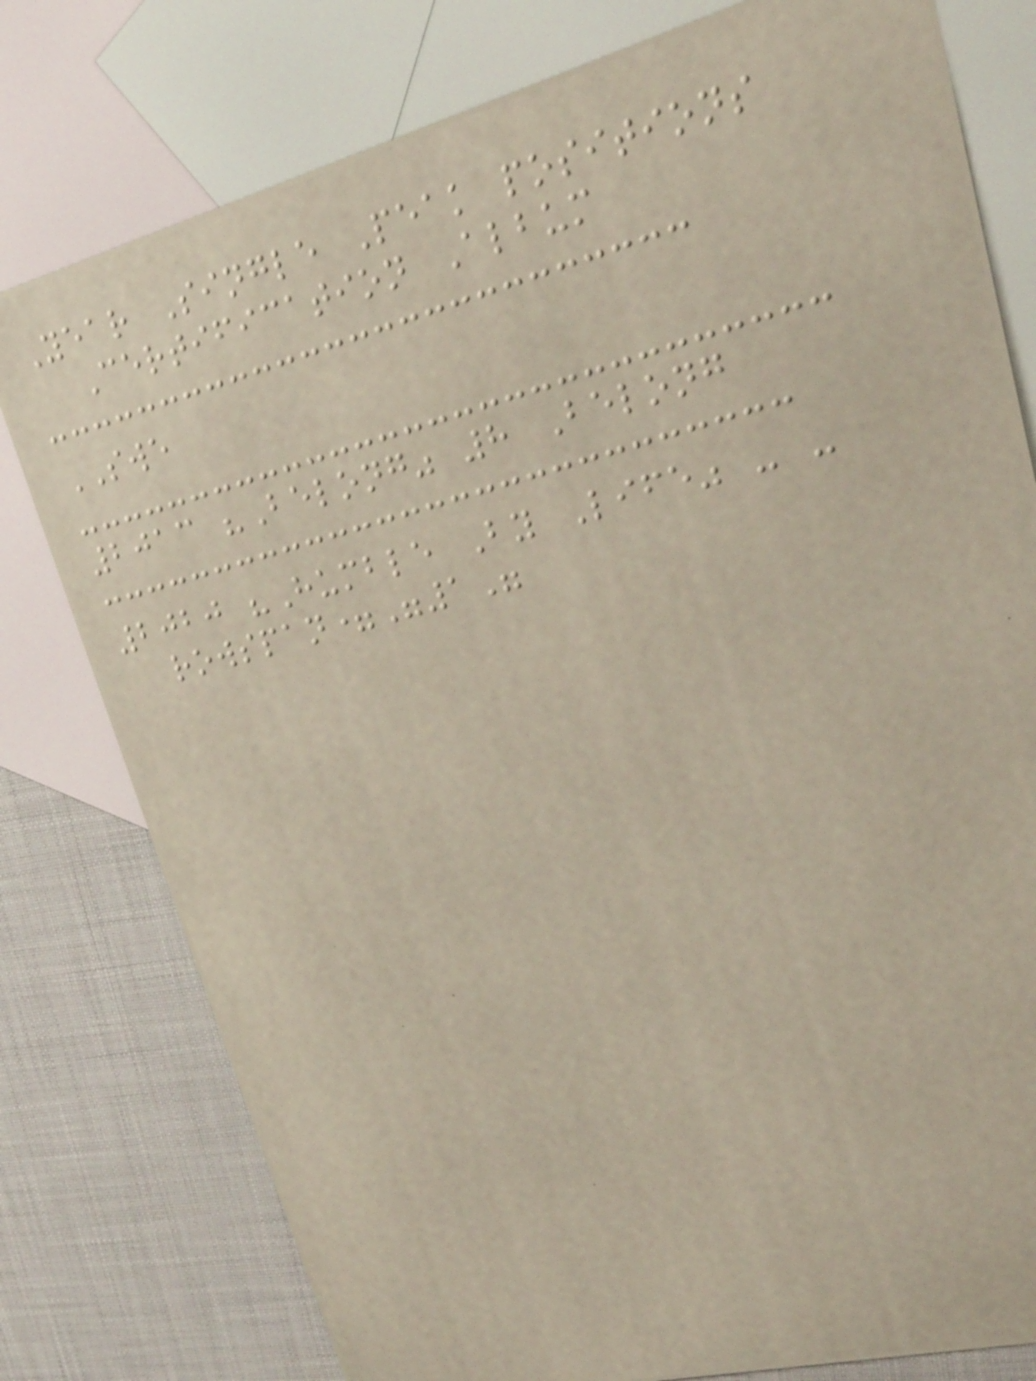Year Single Peak positions
Certification Album
SWE
2013 "Belong" 8 Belong
2020 "Humble By Life" - -
rowspan="1"
